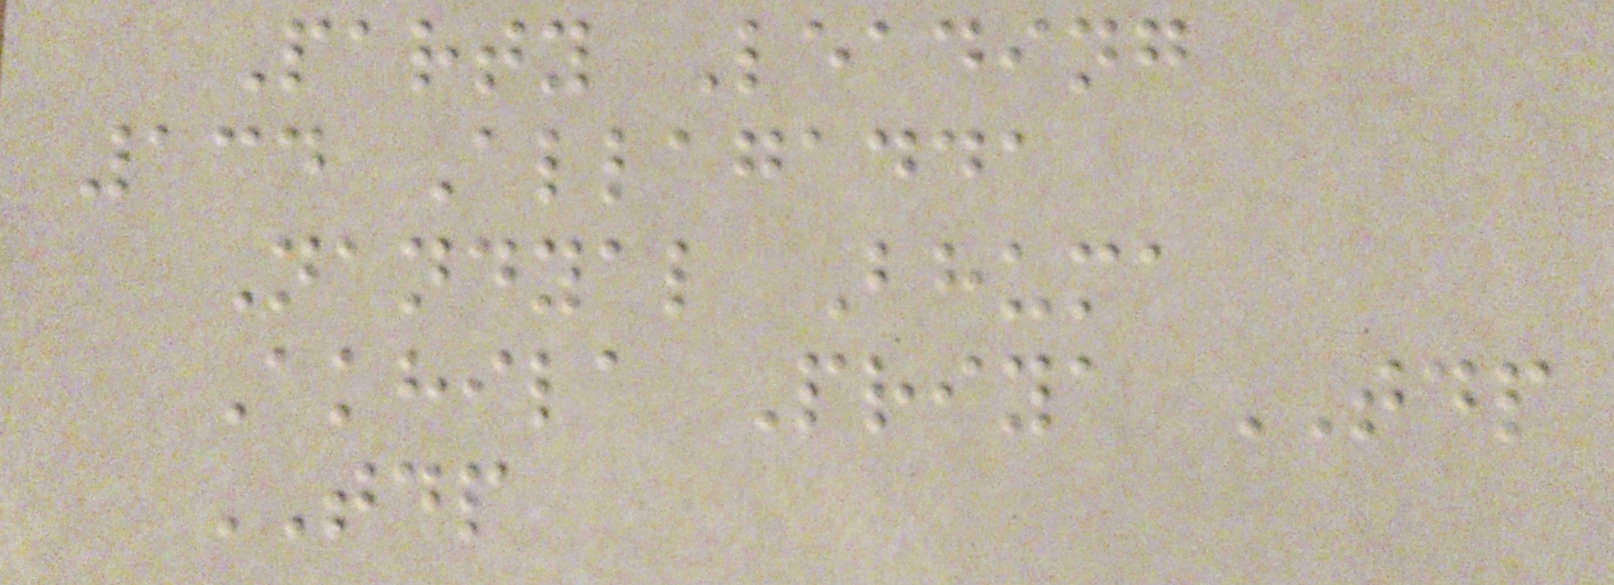Party Leading
134 Allagadda
Nandyal Bhuma
Akhila Priya TDP
TDP
